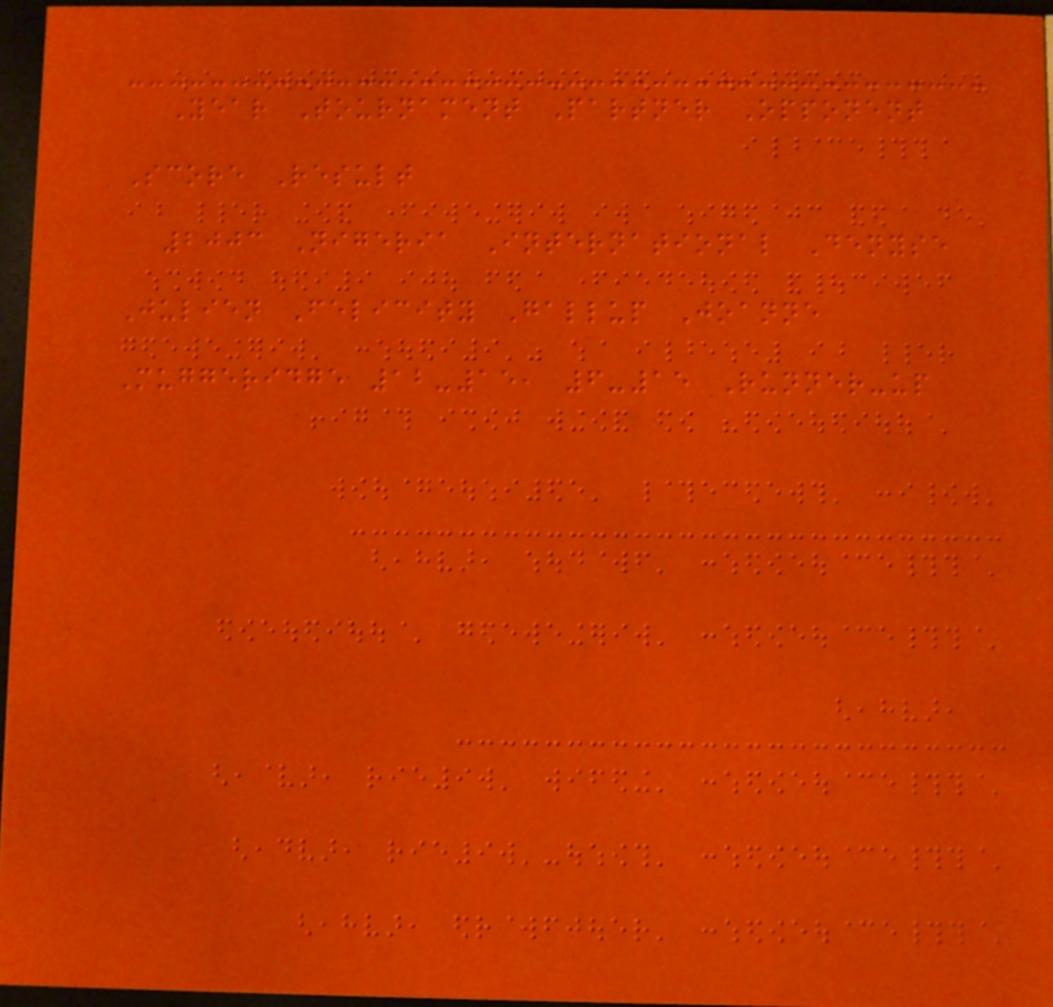Year Tournament Partner Opponent
Score Result
2003 Nigeria International Denyse
Julien Felicity Gallup Joanne
Muggeridge 12-15, 6-15 Runner-up
